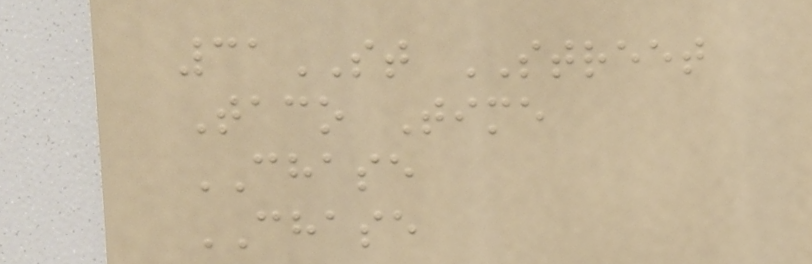31ST STREET
Taco Time
CHASE
CHASE
